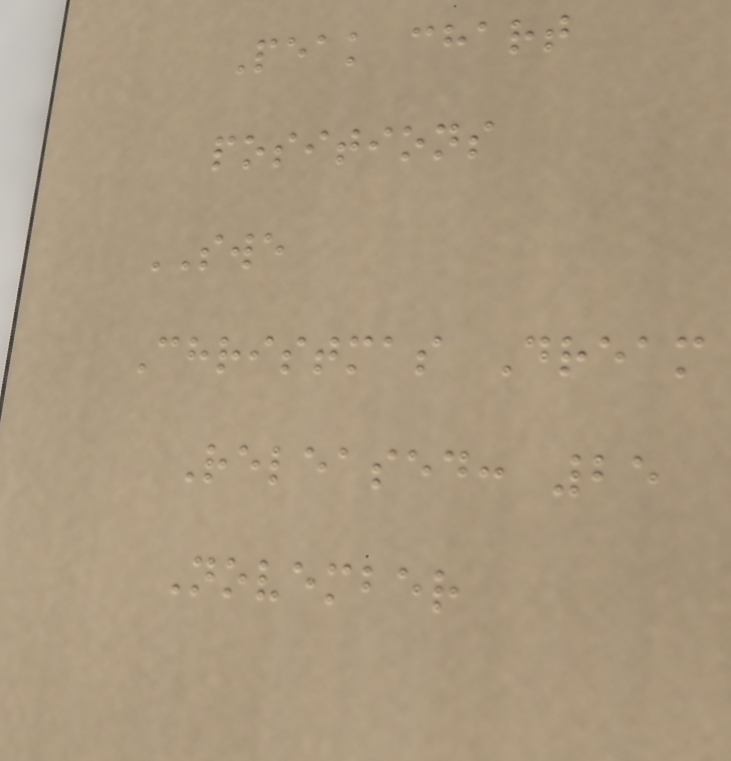Peak chart
positions
SWE
Christmas Dream
Released: 25
November
